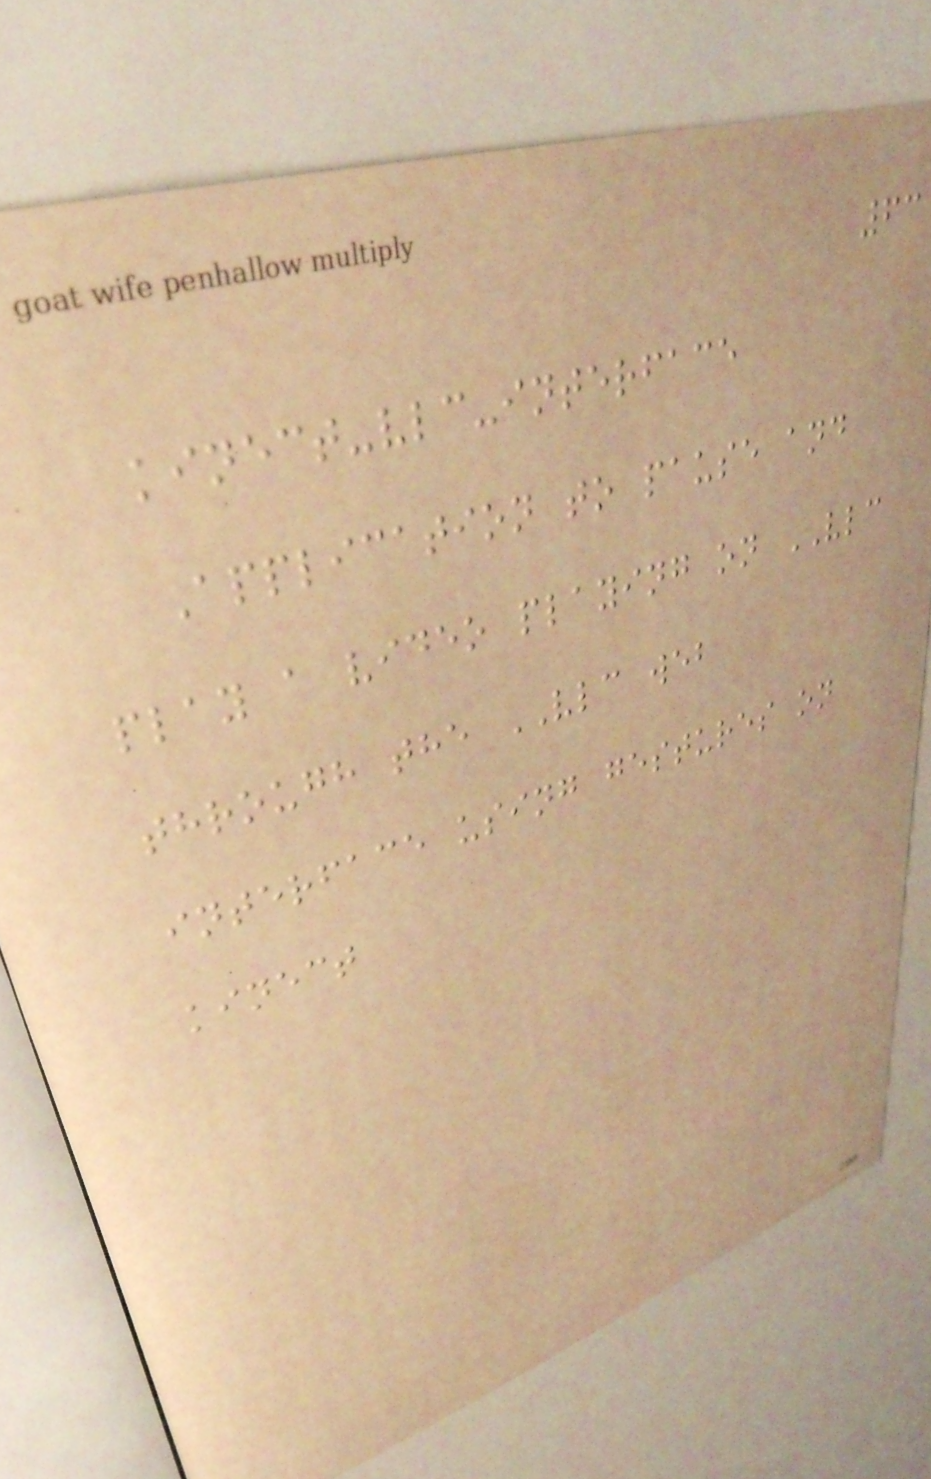63
kinect-vlc-interface
Application to pause and
play a video playing on VLC
through the VLC web
interface using gestures on
kinect
